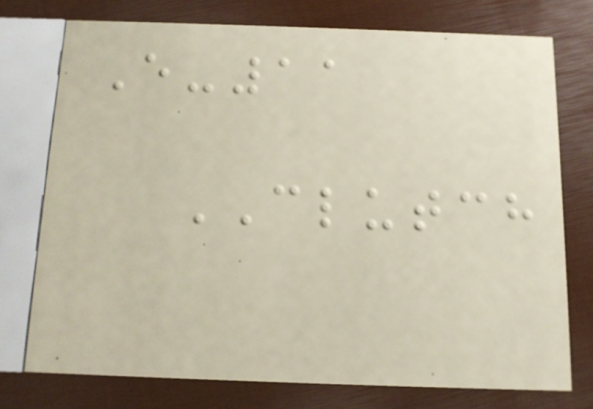E-11
CLUTCH
